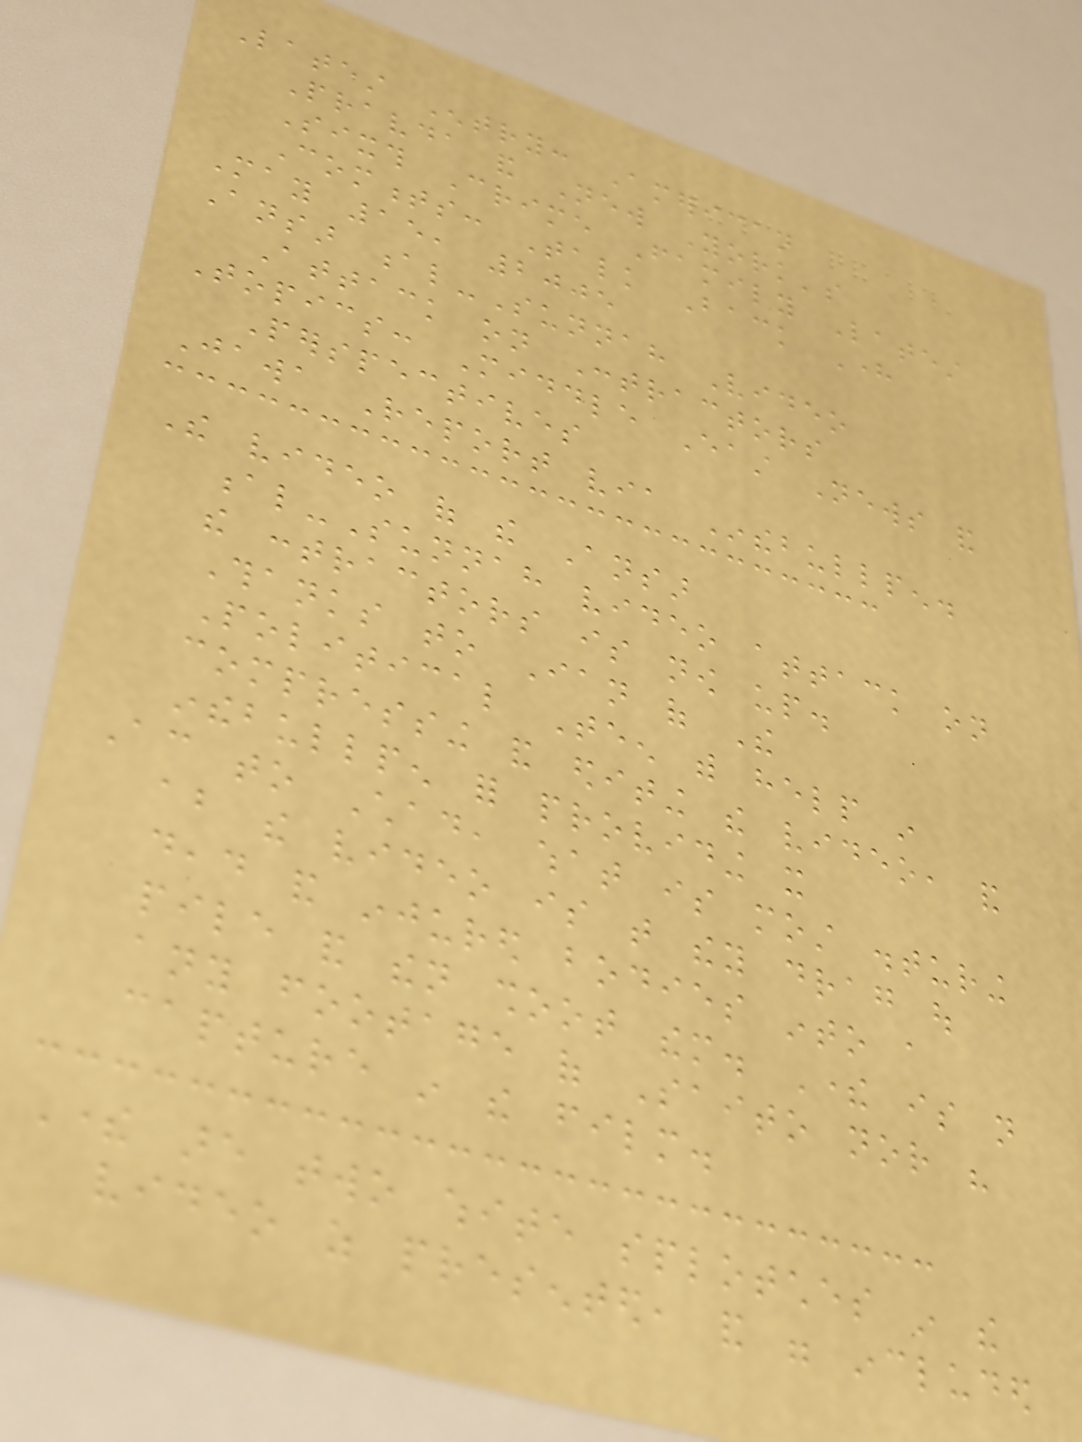Latest Entry: American
Pravda and New York's
Sixth Crime Family Latest
Comments: Talk Back Here
May 15, 2005
Ansar al-Sunnah Video
Attack on Contractors
Topics: Middle East News and
Perspectives
Jawa Report via Inthebullpen.
The video of the Ansar
al-Sunnah video attack on
the contractors is now up.
Thanks to Ian of The
Political Teen with help in
compressing and editing the video, and
inthebullpen for providing it
According to Chad, what is most disturing
about the video is that they drag out
dead and injured bodies into a
pile and then shoot them. There is not
any footage of Saito nor his
capture in the film.
There are two white splotches in the
video as presented, and were included
